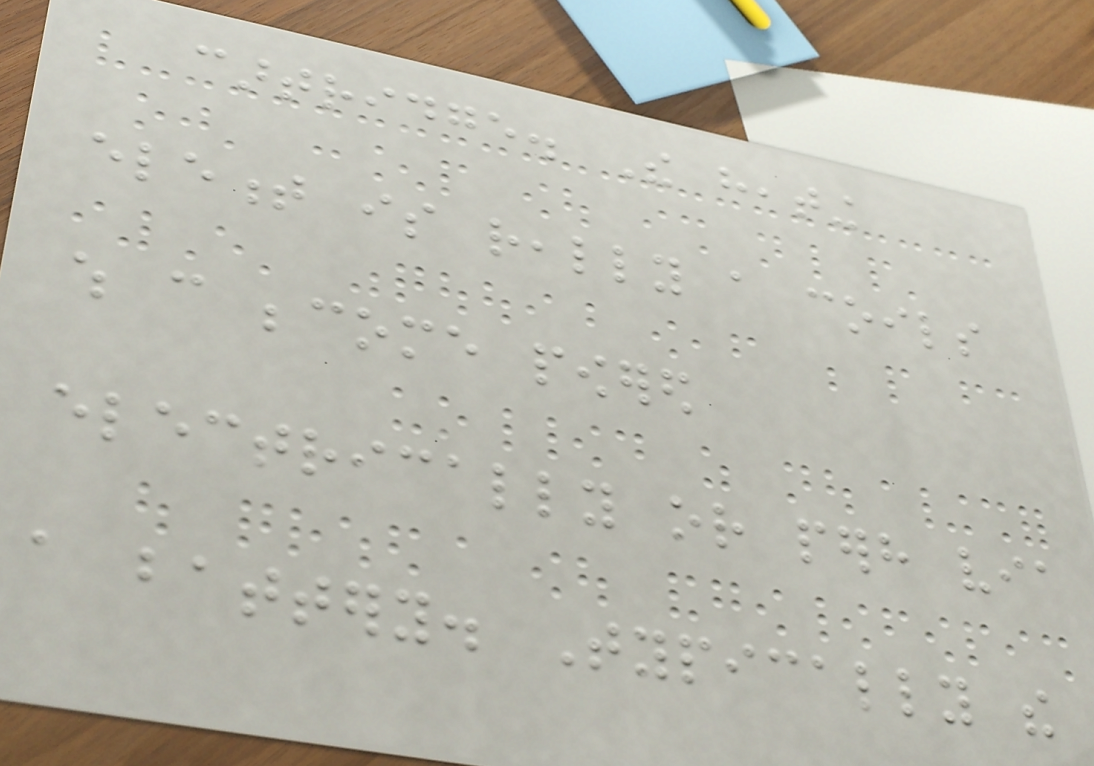cartridge. The heating
element is really a coils
which can become powered
electrically or perhaps via
a battery. Typically the
